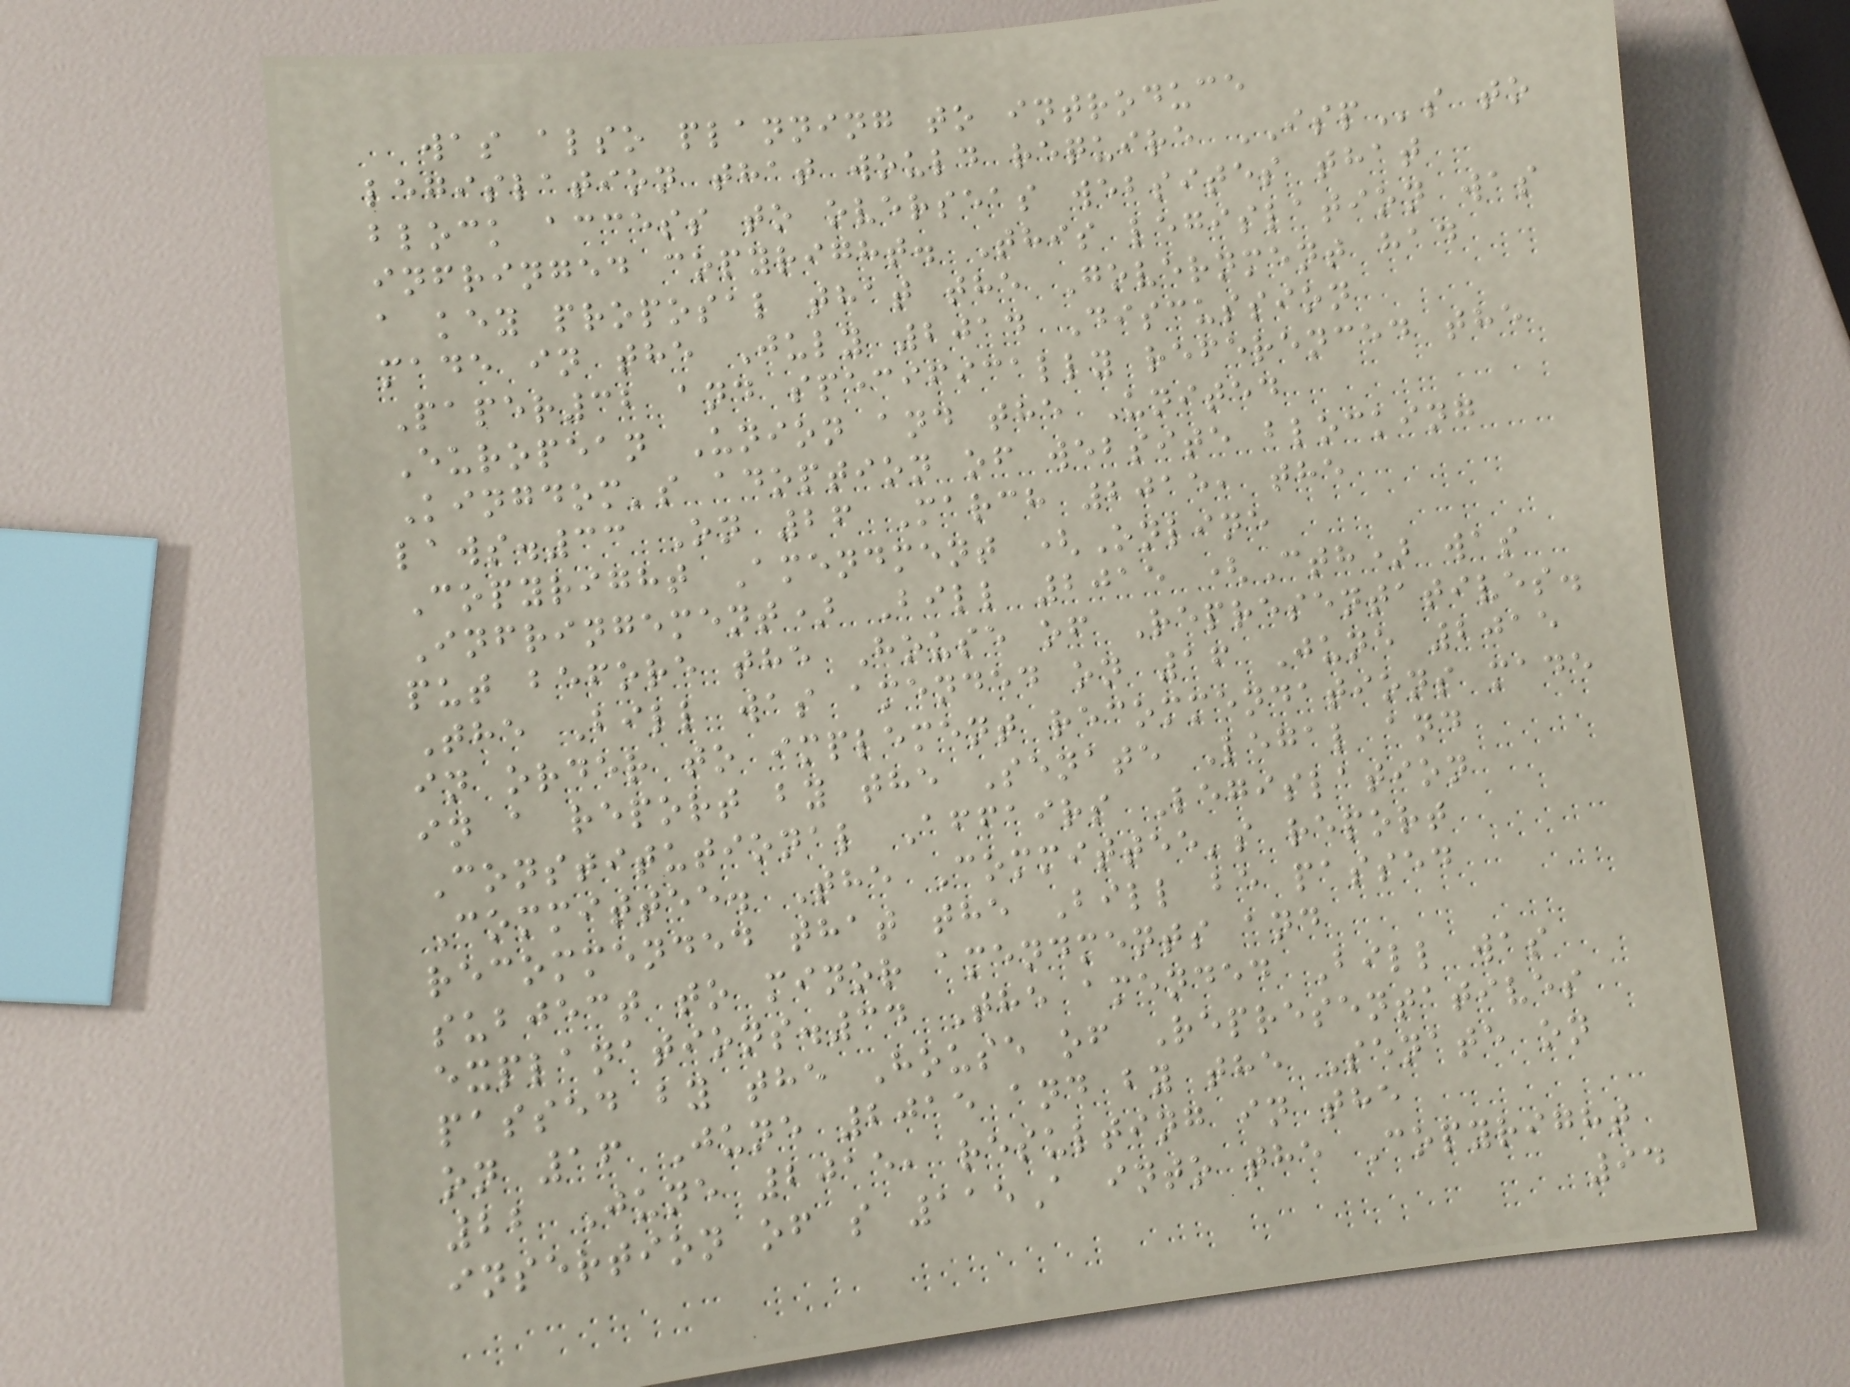was also planning to introduce
legislation that would require ISPs to
block access to overseas websites that
infringed copyright. This legislation was
a key proposal that the Government had
made in the July 2014 Discussion
Paper32 and specifically referenced the
European Union and the United
Kingdom's adoption of website blocking
laws.33 On 26 March 2015, the
Copyright Amendment (Online
Infringement) Bill 2015 (Cth) was
put before the House of Representatives.
The Bill was amended on 16 June 2015
in order to implement recommendations made
in a report by the Senate Legal and
Constitutional Affairs Legislation
Committee. The Committee's report
recommended that the Bill be passed
subject to minor amendments and
explanations.34 The amended Bill was
passed by the House of Representatives
on 16 June 2015 and by the Senate on
22 June 2015, resulting in the
insertion of s 115A into the Copyright
94
